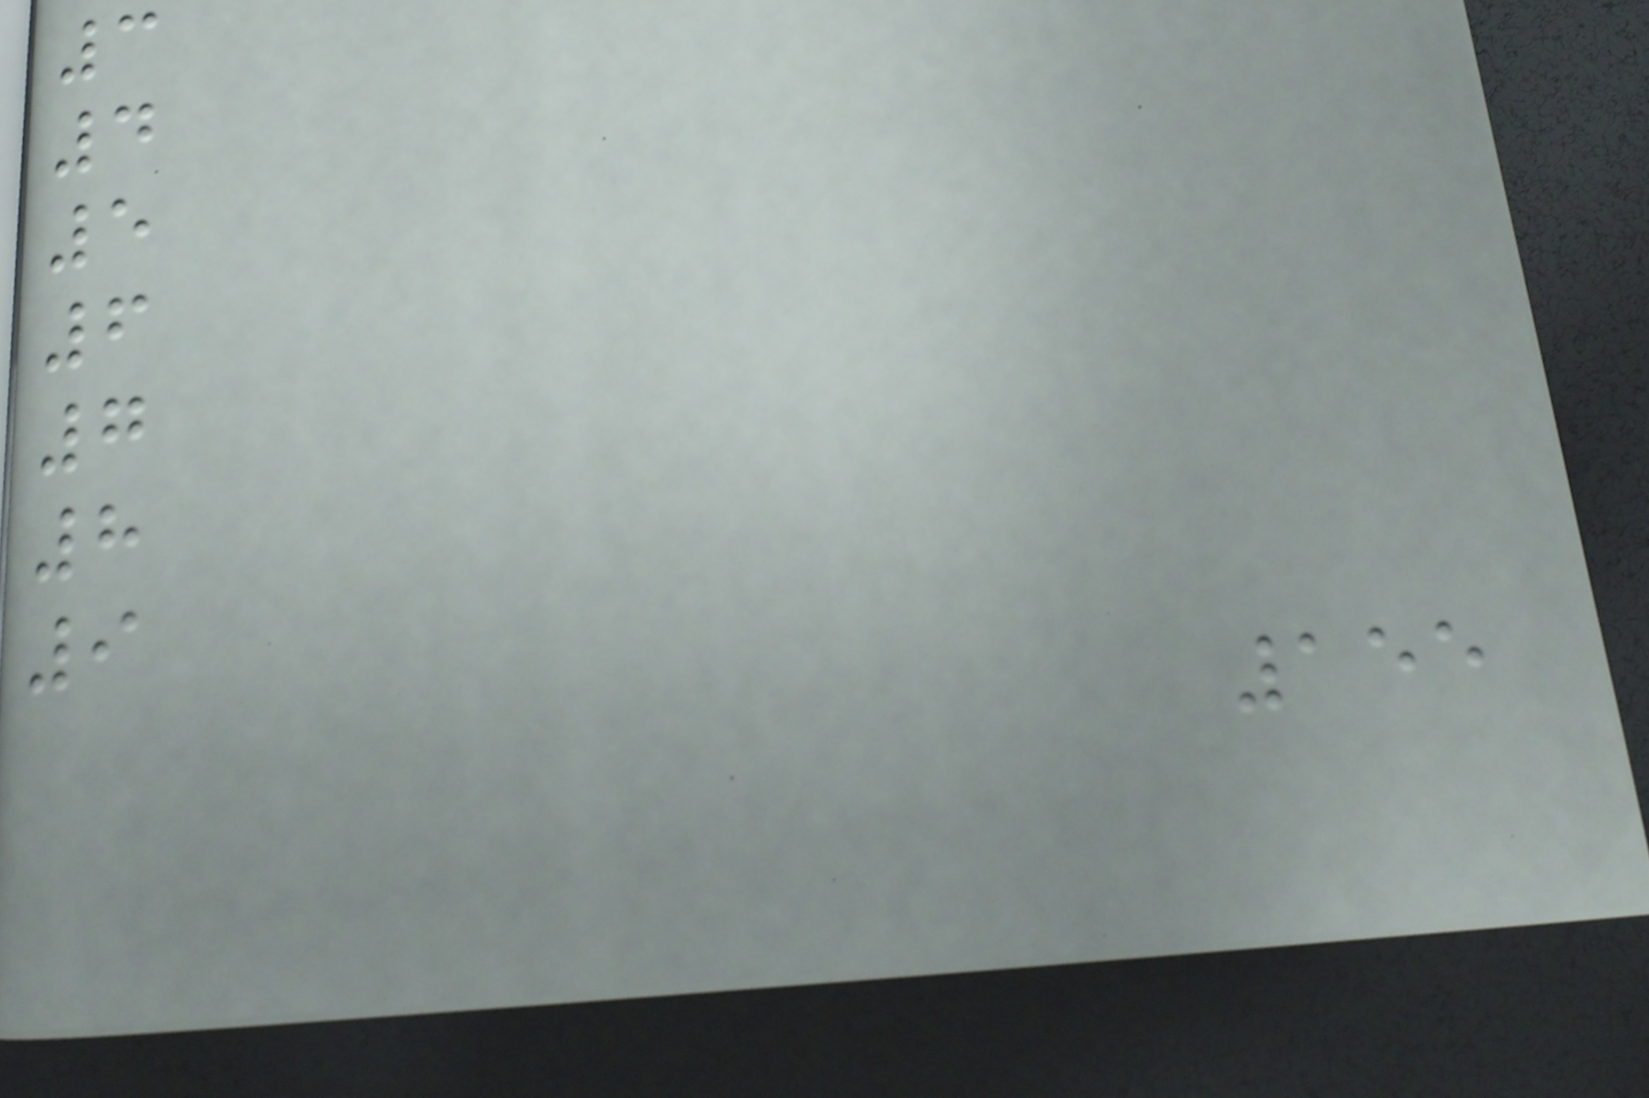3
4
5
6
7
8
9
155
